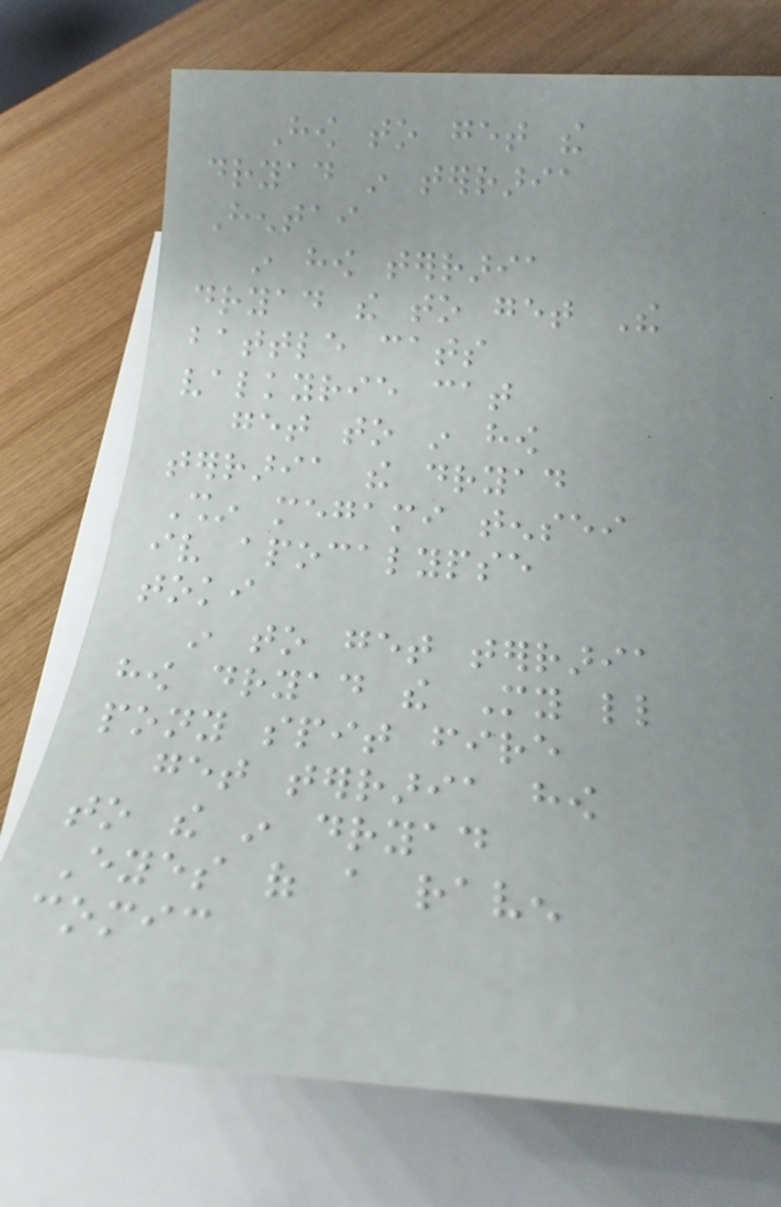How to get the
dryad in terraria
Hentai
in how terraria
dryad the to get The
battle cats
valkyrie cat
get to in how
terraria the dryad
Shin megami tensei
iv apocalypse
toki
in to get terraria
how dryad the My little
pony spit fire
get terraria how
to the in dryad
Eyes of a raven
comic
